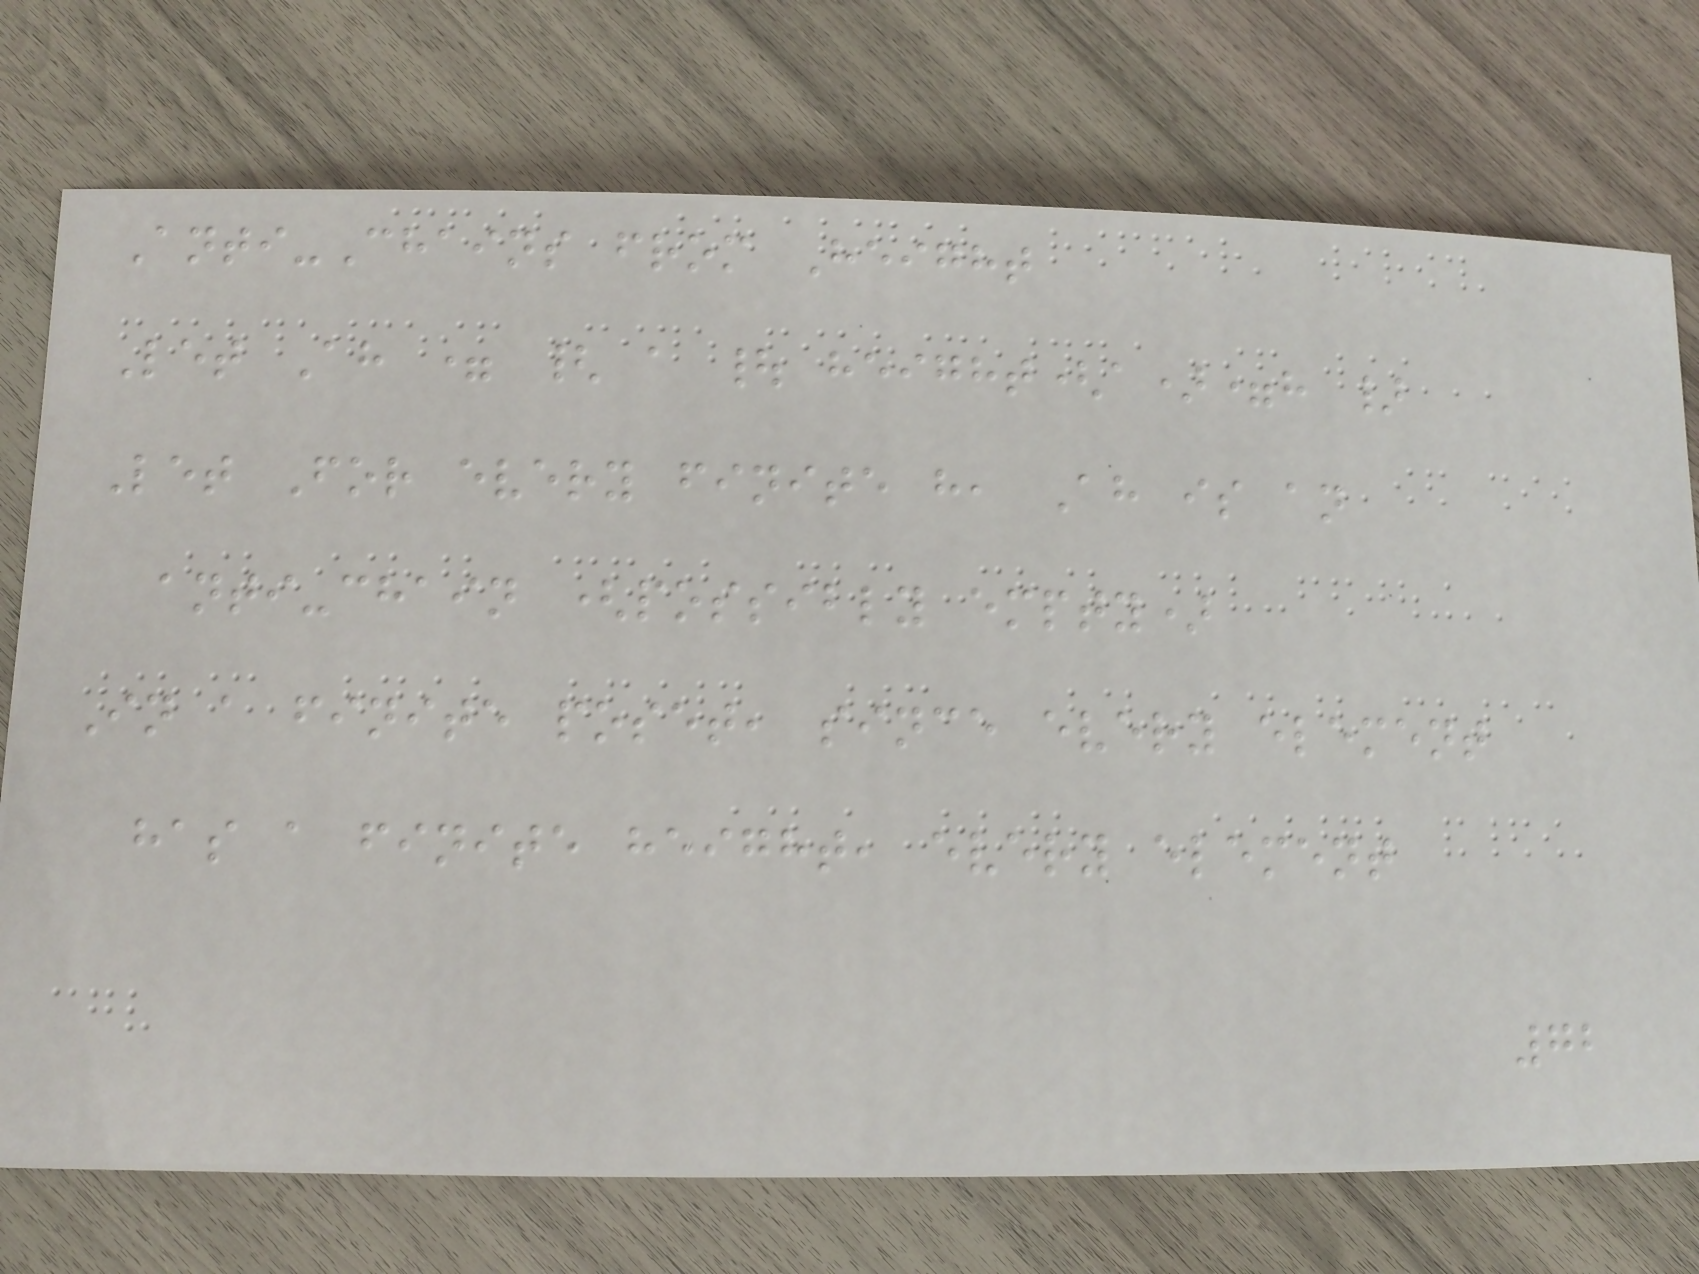Anti-Chains from Height
Let Ah = { a | height(a)=h }
Let For every finite h, Ah is an
anti-chain (possibly empty)
In a finite poset, since every element
has a finite height, every element
72
